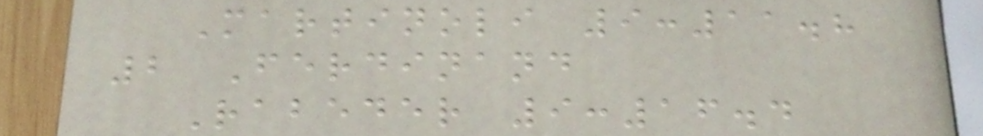Martinoli 9:11.8
2 Ferdinand
Rabeder 9:16.4
